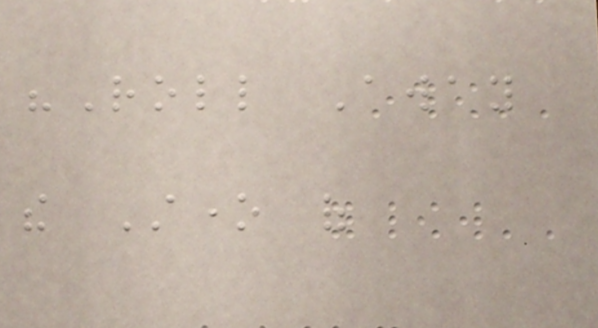"Roll Away
the Stone of
